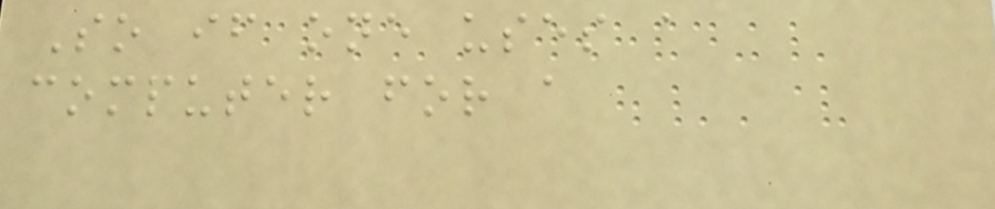So if one uses a
computer for a
